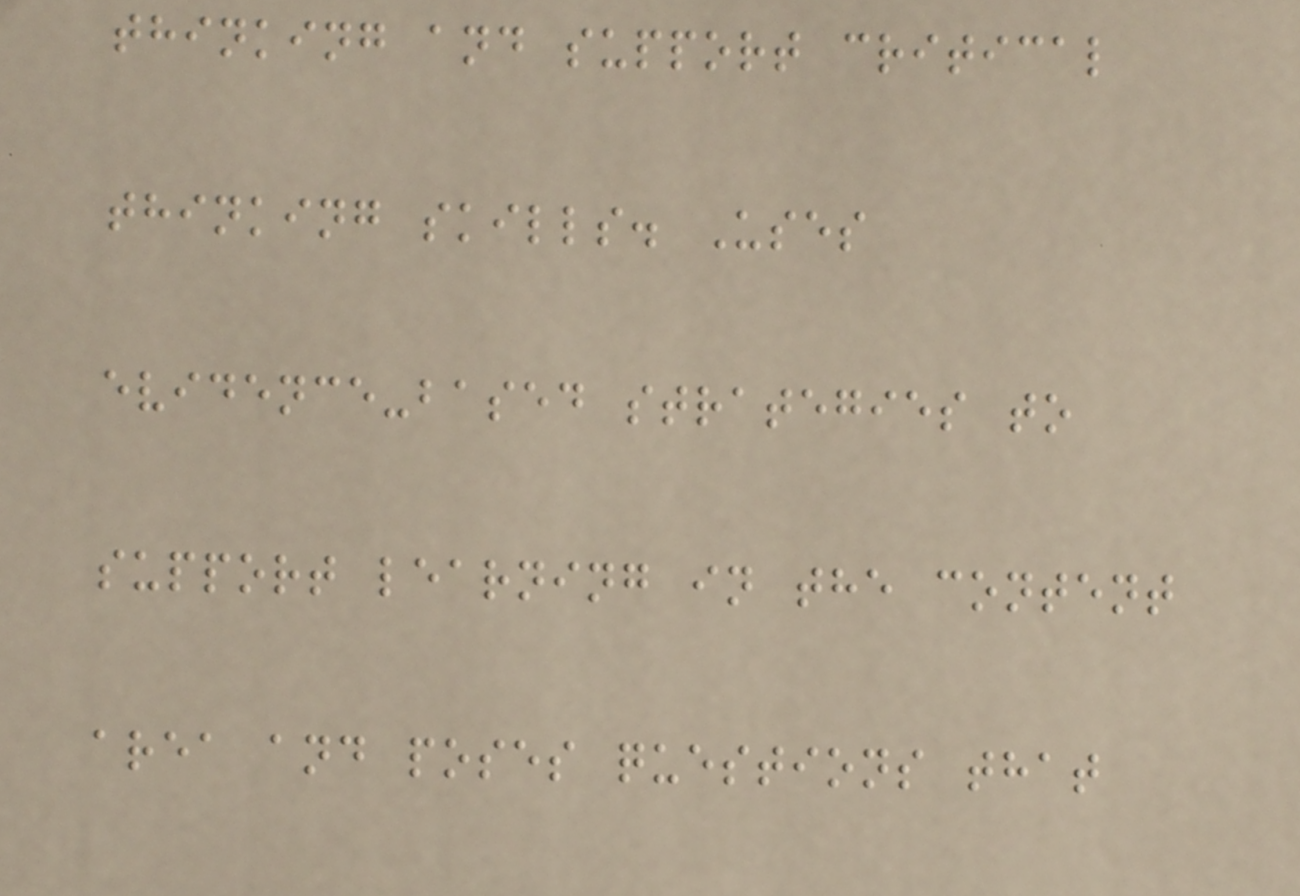thinking and support critical
thinking skills. Uses
evidence-based strategies to
support learning in the content
area and poses questions that
